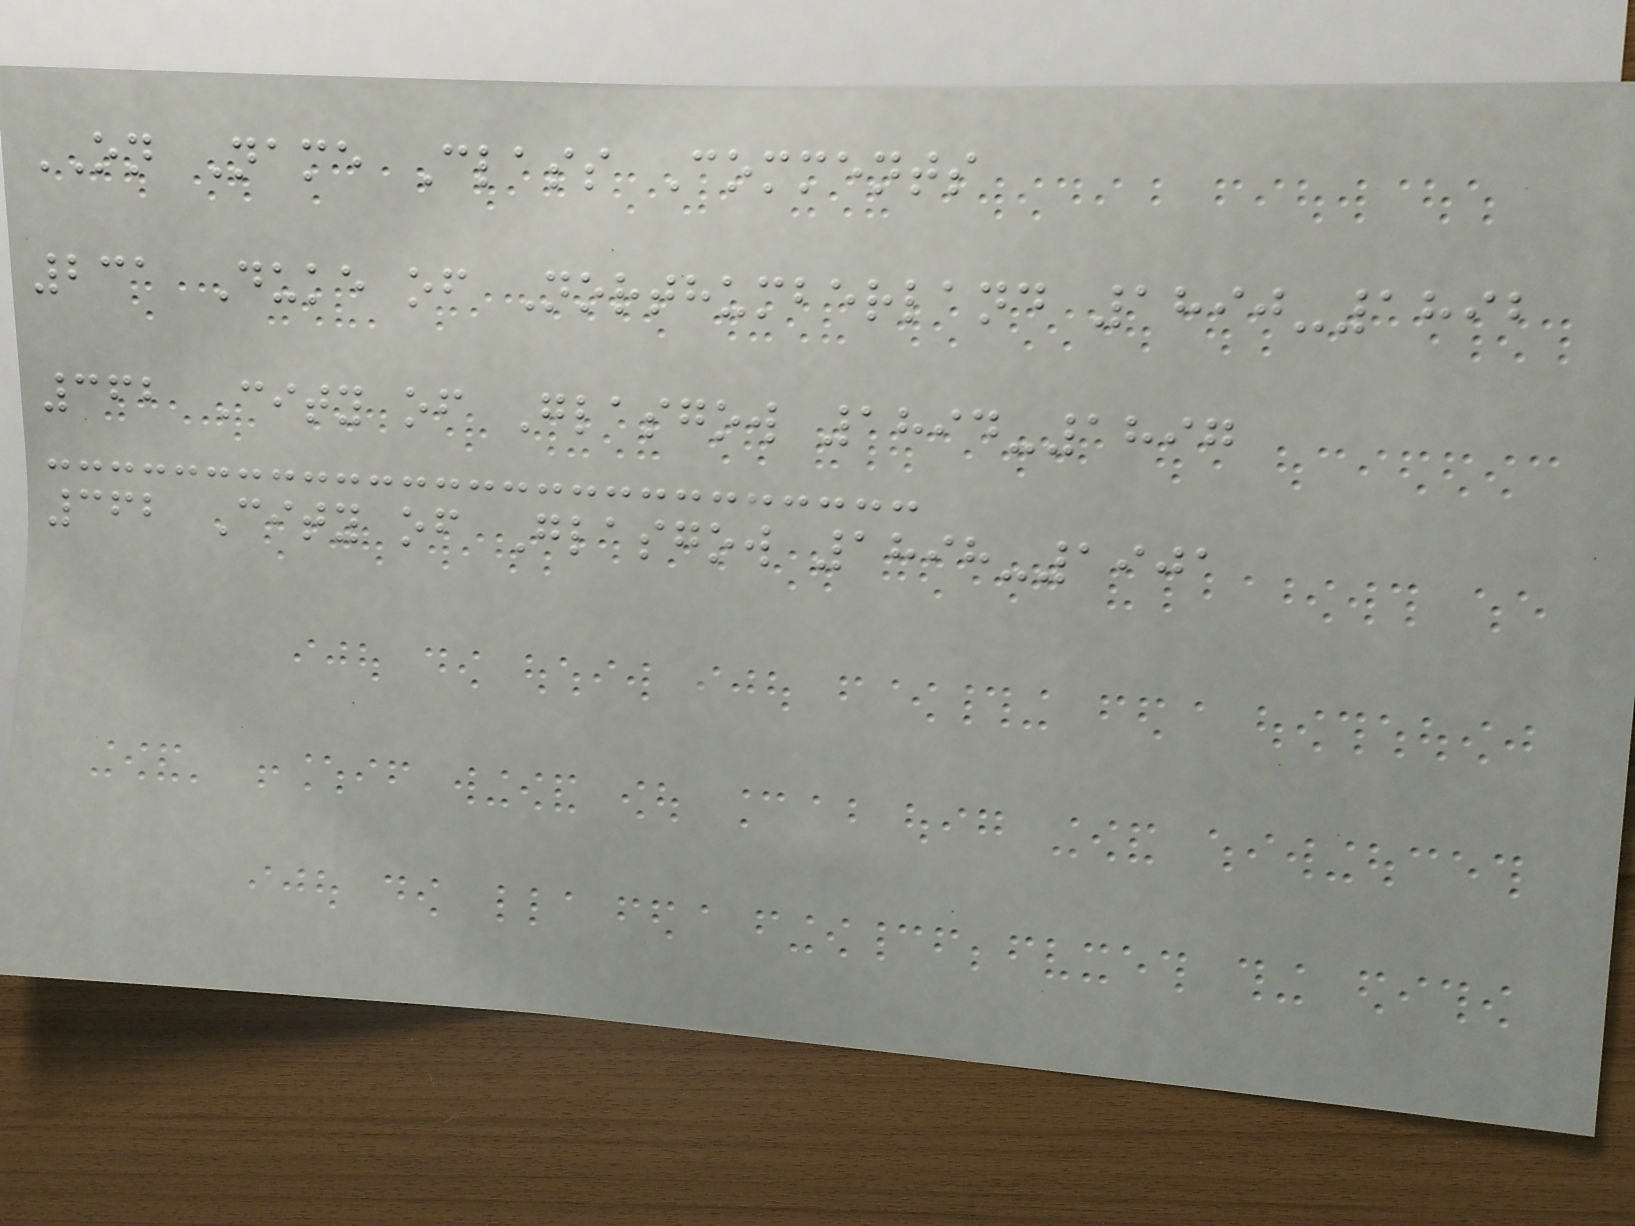ON Name Class Comments
231 Duke of Northumberland 1890-1892
362 City of Glasgow 1894-1897
362 City of Glasgow 1898-1901
